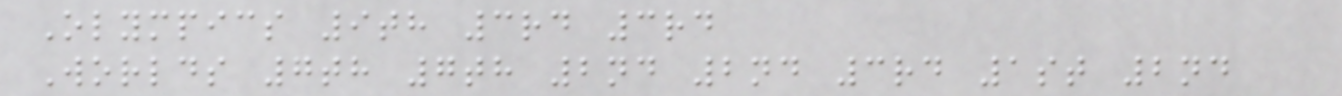Olympics 9th 3rd 3rd
Worlds 7th 7th 2nd 2nd 3rd 1st 2nd
